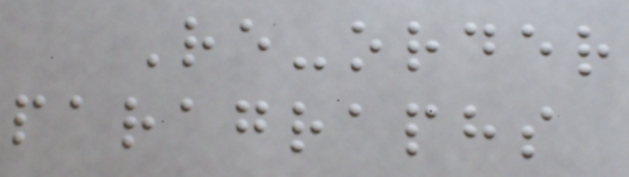Re-order
paragraphs
